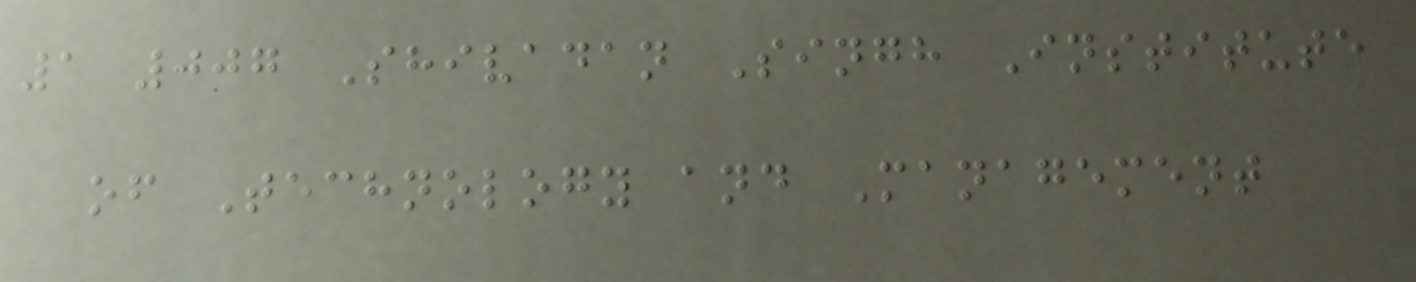1 007 Shivadan Singh Institute
of Technology and Management
